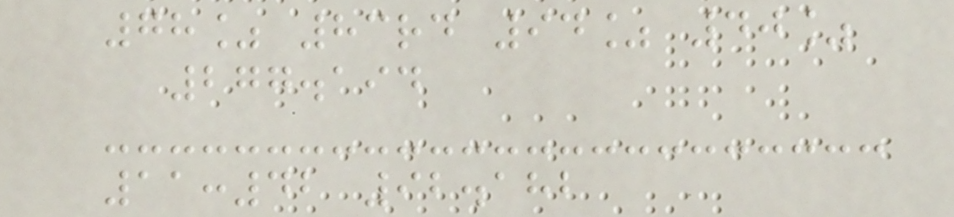78% 83rd 94% 40%
277.194
11:42 92.182
